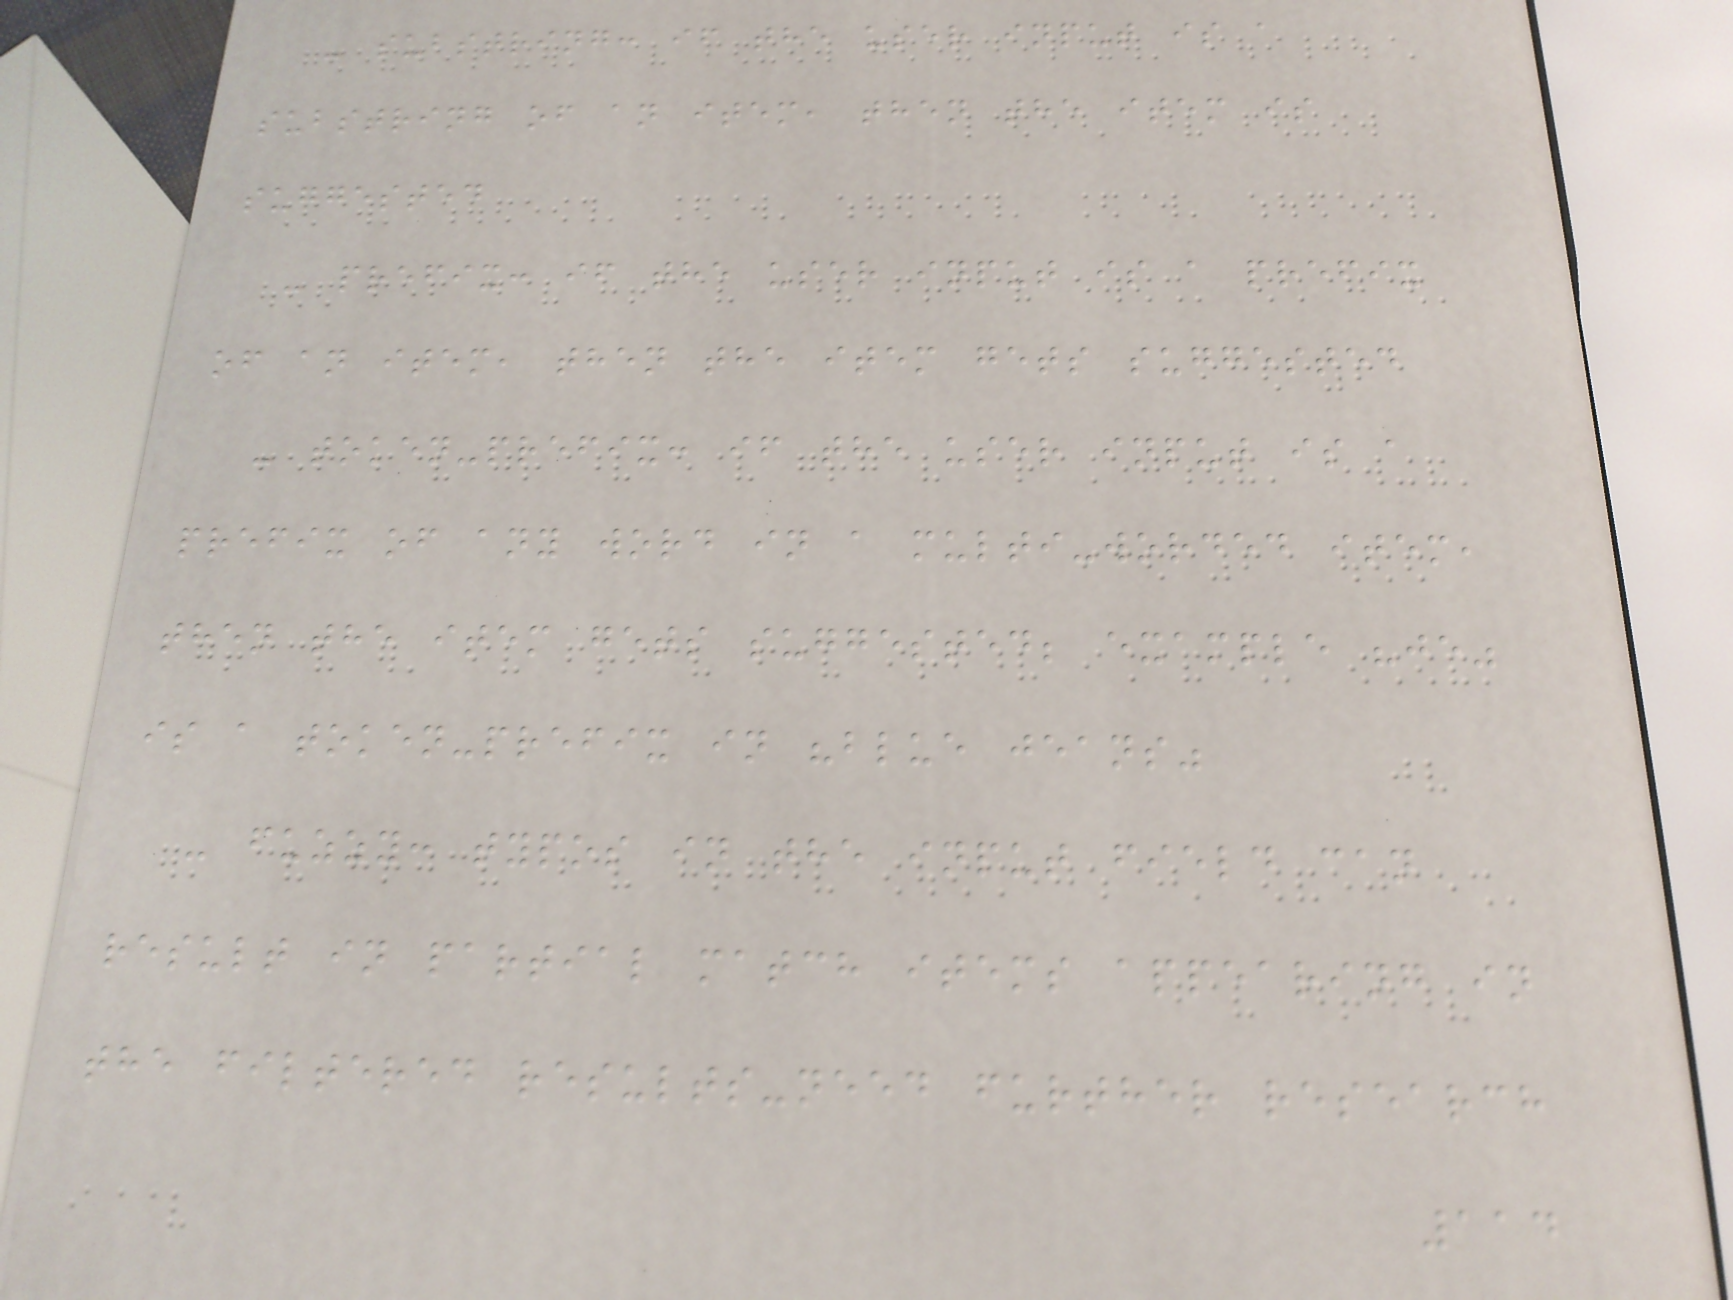- substring: if the user input is a
substring of an item, then the item is
suggested
- prefix: if the user input is a prefix
of an item, then the item gets suggested
- token-prefix: if the user input is a
prefix of any word in a multi-worded item,
then the item gets suggested; example "je"
is a token-prefix in "blue jeans"
- fuzzy: typos in the input field can
result in partial match items appearing in
the filtered results-need further research
114
